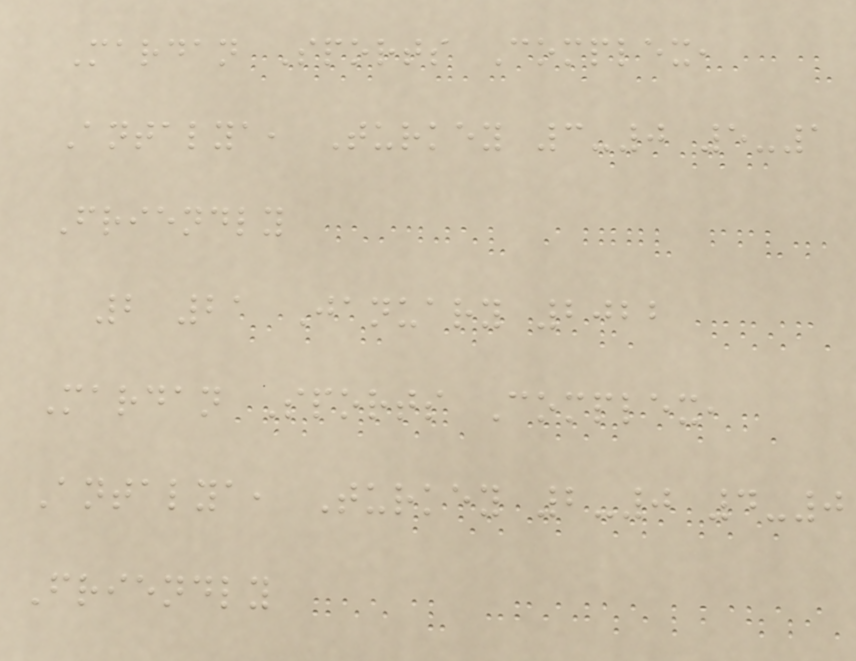Mardan Sports Complex,
Antalya, Turkey 3-0 5-1
Friendly
2 21 January 2022
Mardan Sports Complex,
Antalya, Turkey 2-0 4-0
Friendly
